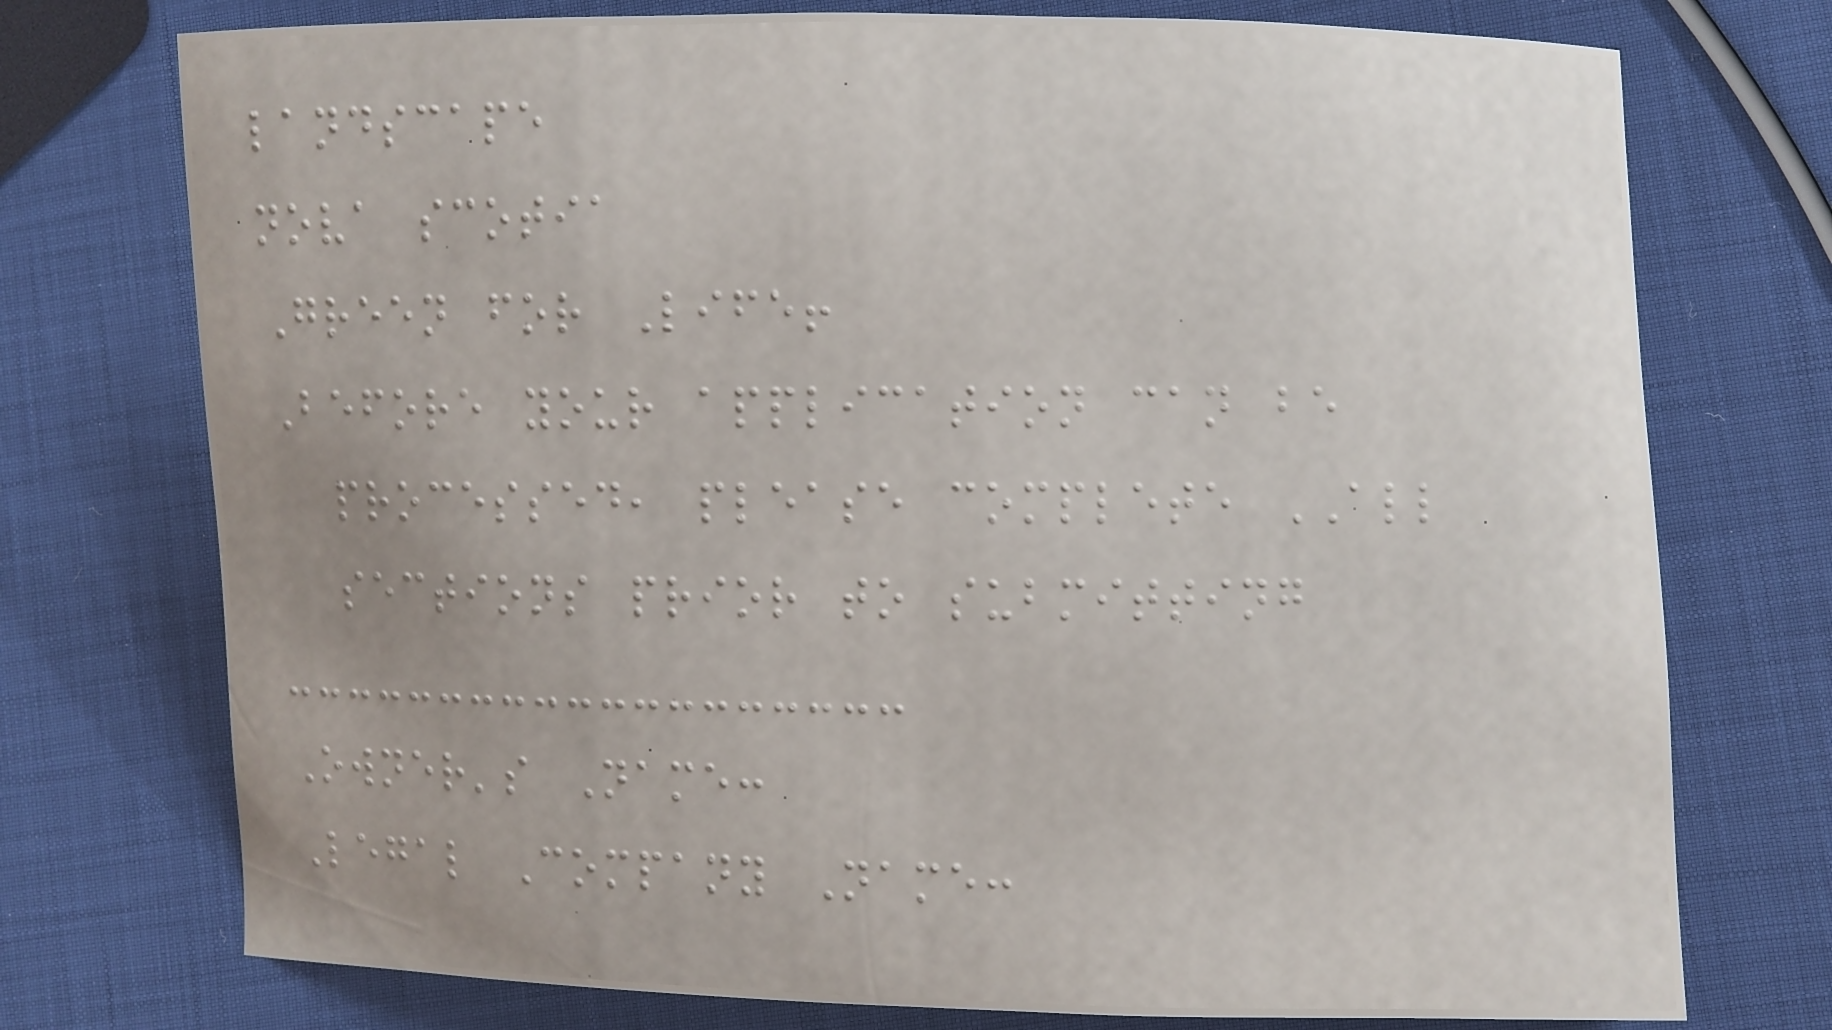landscape
nova scotia
Green for Life!
Before your application can be
processed, please complete ALL
sections prior to submitting
Owner's Name:
Legal Company Name:
